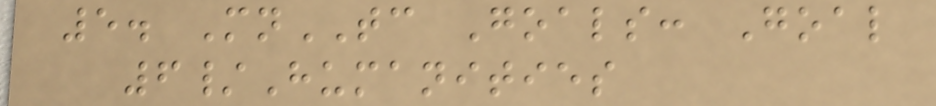5. MnTC Goals: Goal
6/Humanities
